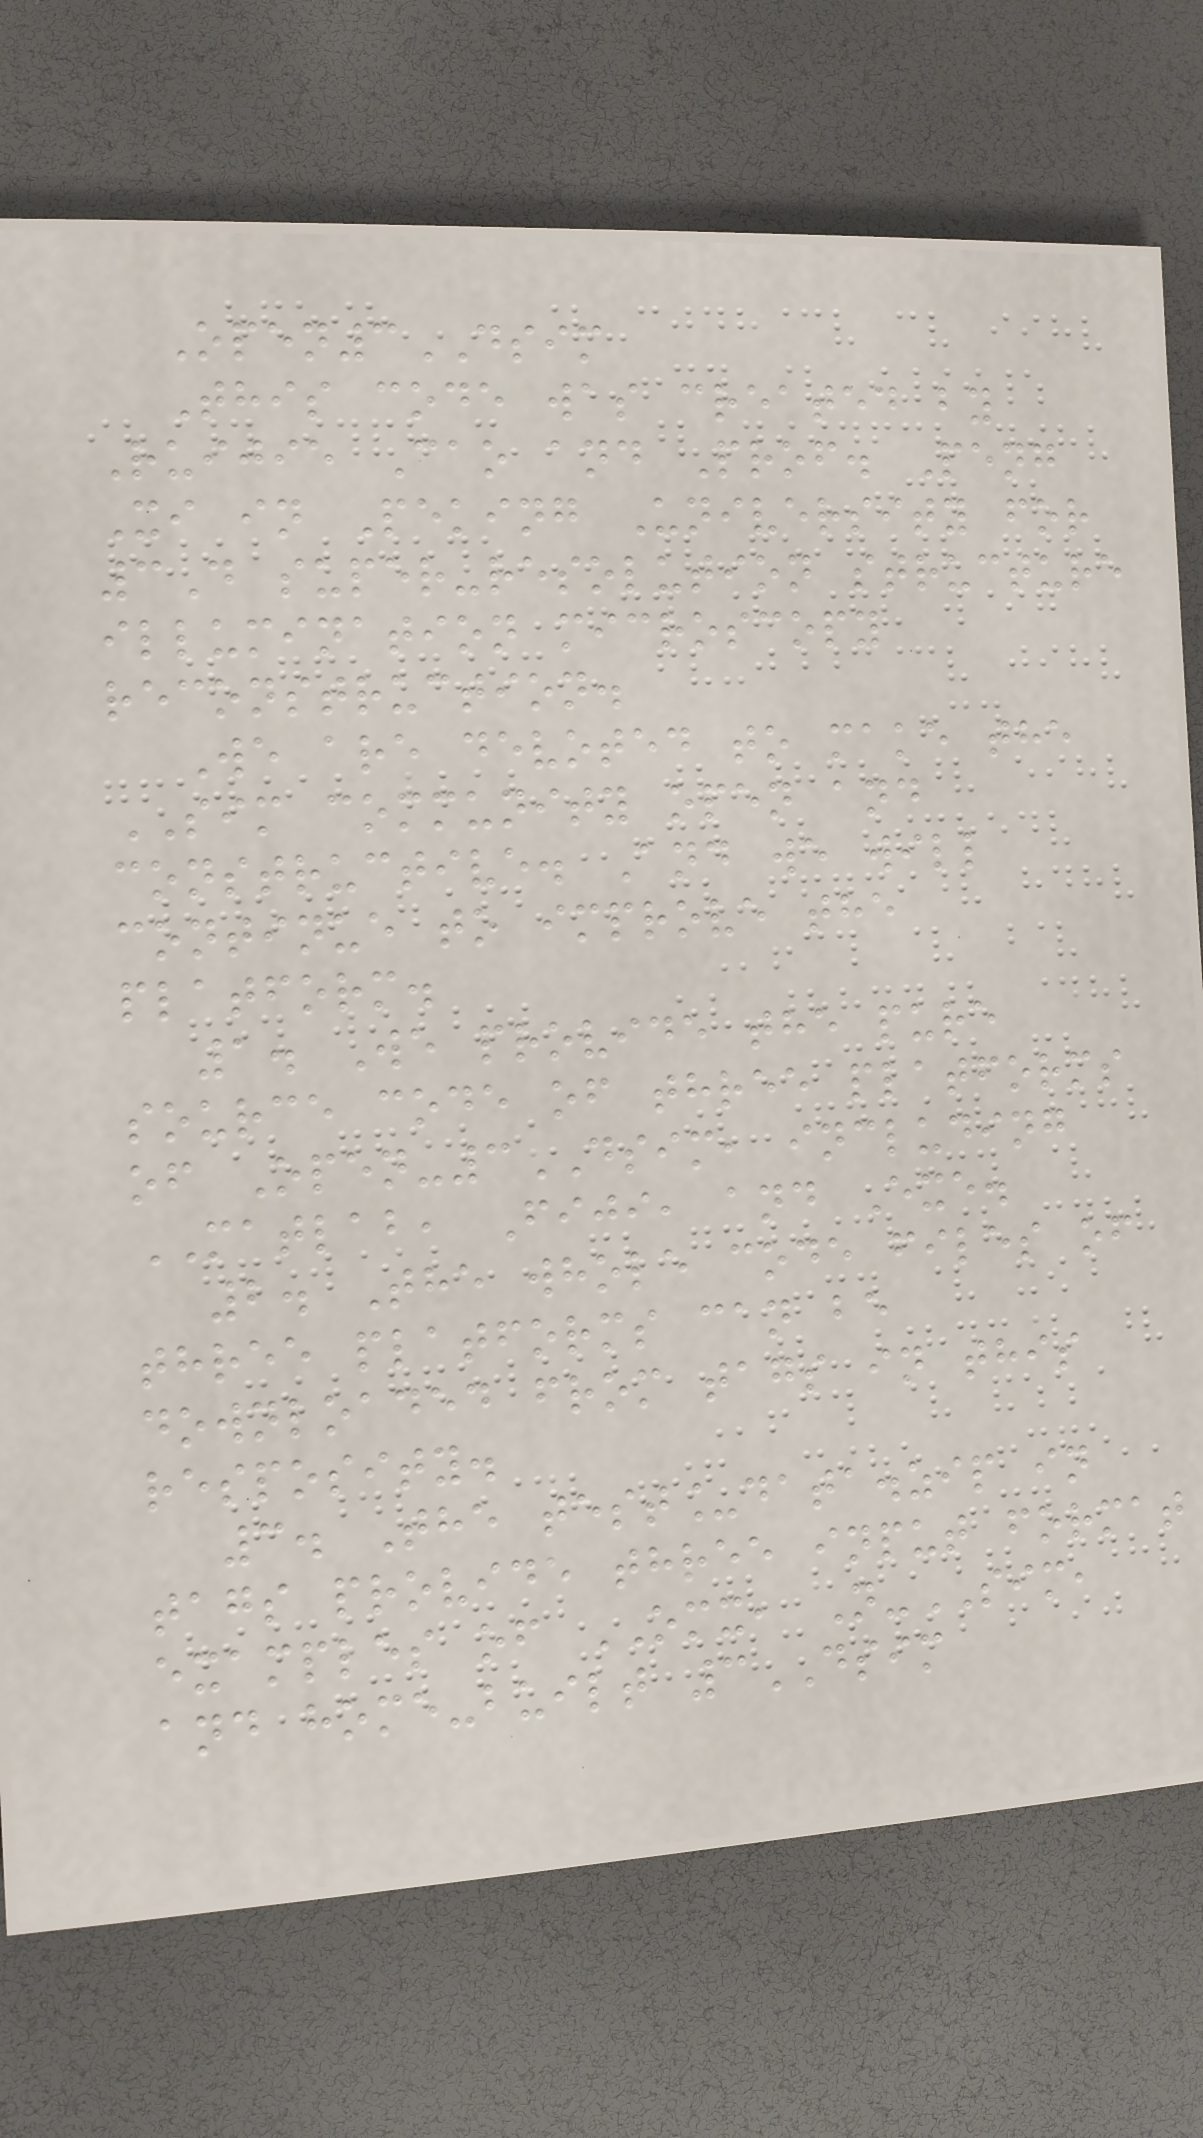Open3DSIM
This code was created by
Ruijie Cao and Prof. Peng
Xi in Peking University for
3D super-resolution structure
illumination microscopy
reconstruction.
We are devoted to make the
SIM community open and
constructive. And we will
continue to improve the
platform.
1. We provide the pure
source code of three platforms
of Open-3DSIM, including
MATLAB, Fiji, and Exe.
2. The whole code files of
three platforms can be
downloaded from tags in this
resposity.
3. The test_data.zip in
tags provide three input format
examples of OMX, N-SIM,
and home-built 3DSIM
